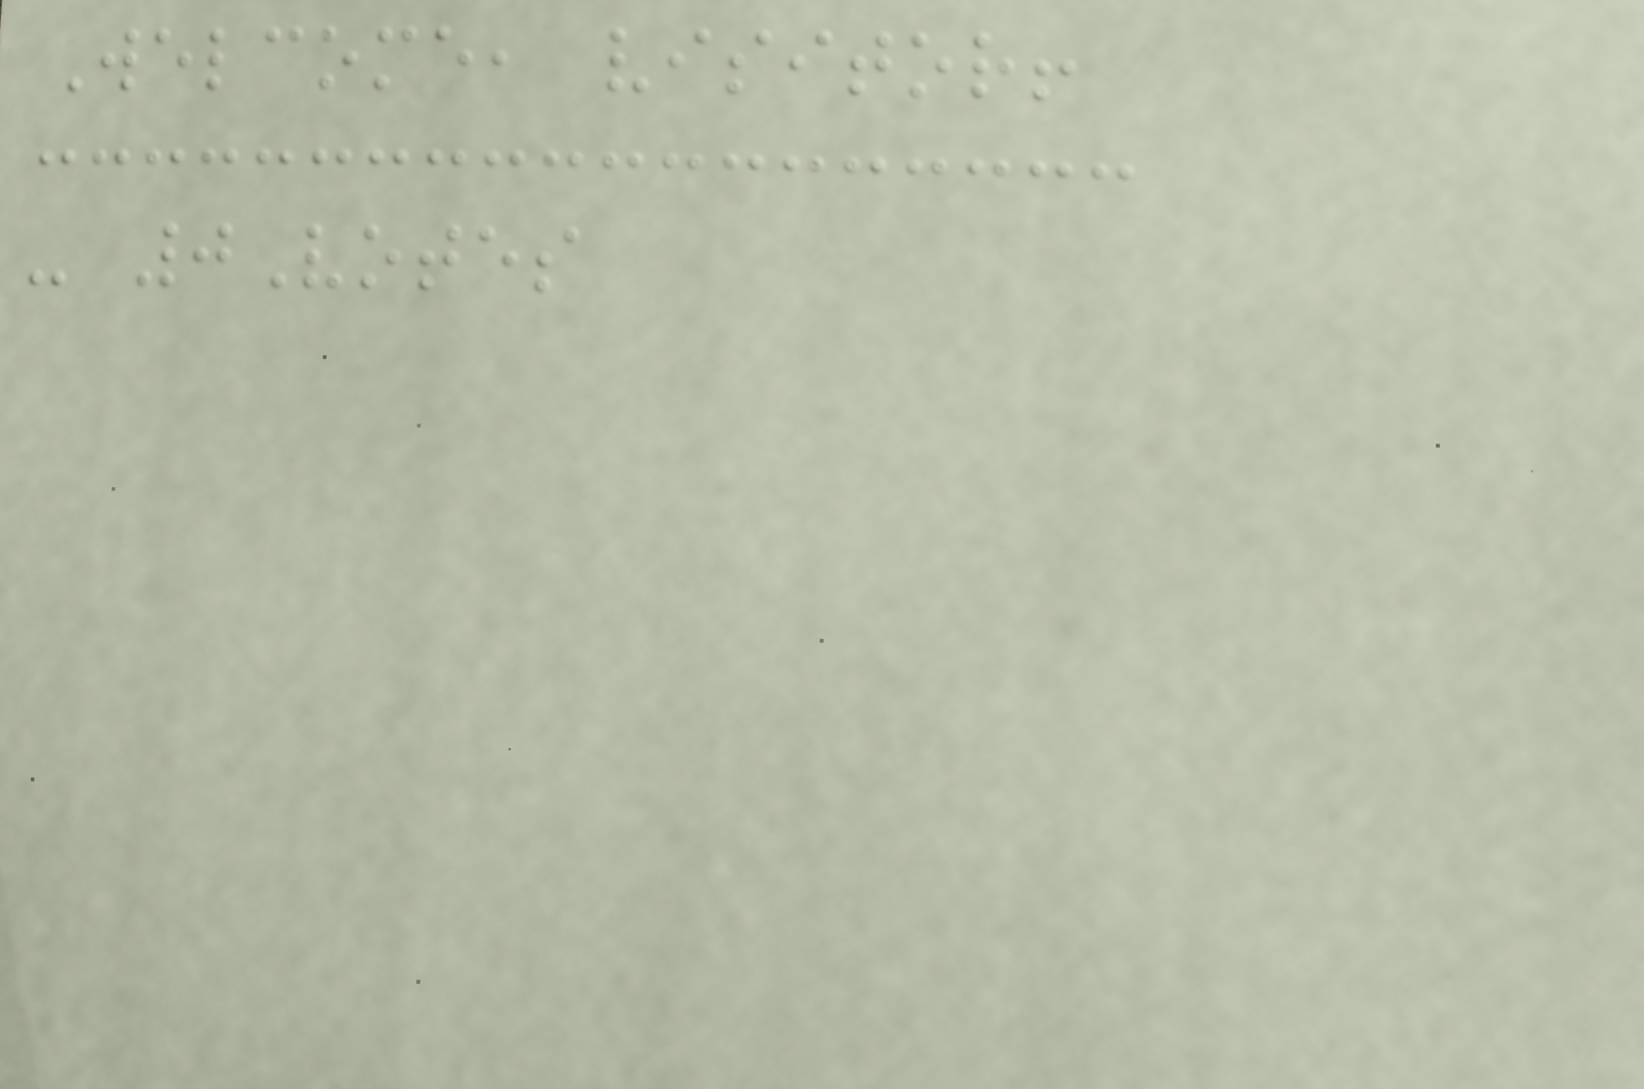Welcome, visitor!
- 0Votes
